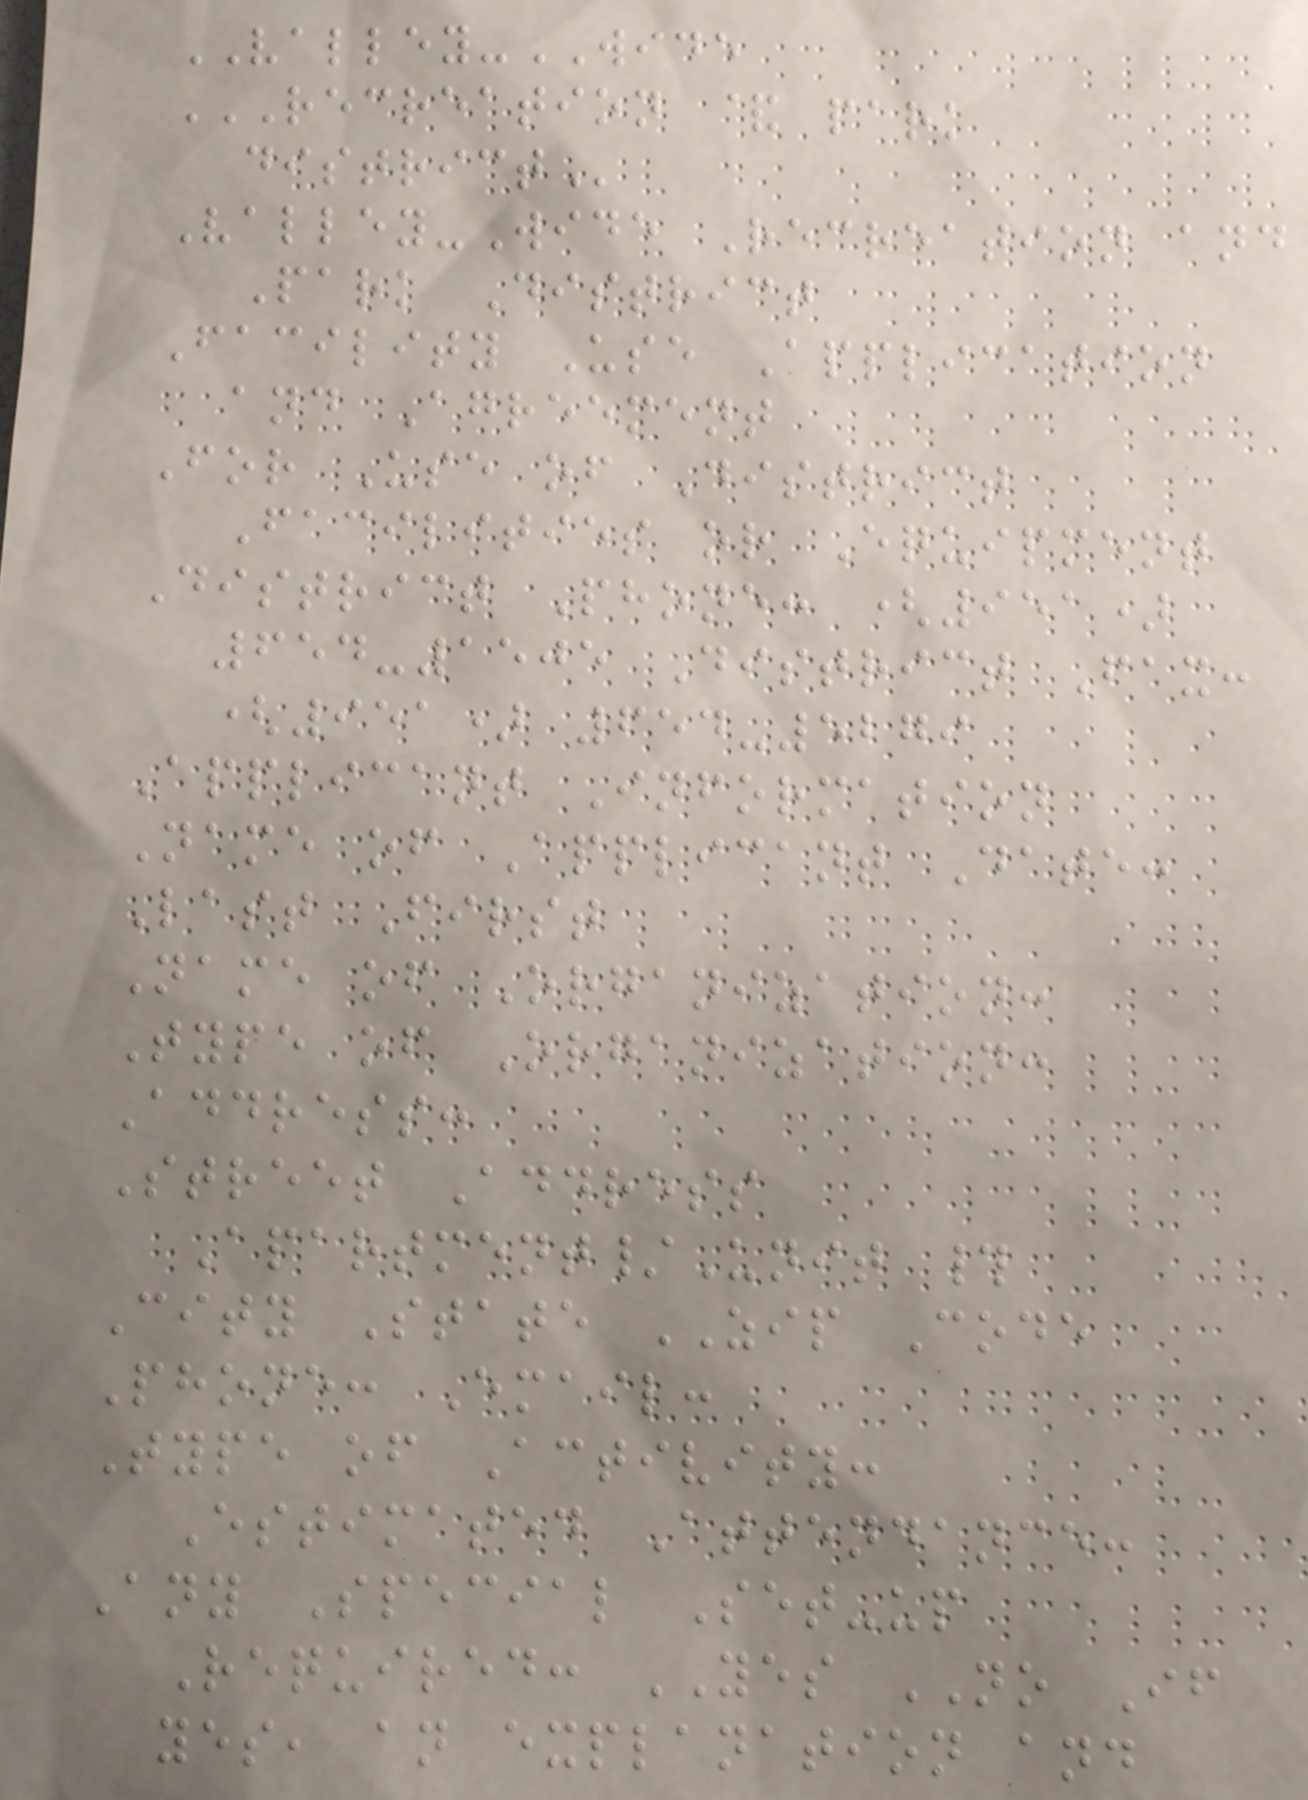VALLEY-WIDE
RECREATION & PARK
DISTRICT
Valley-Wide Recreation and
Park District
Facility Use Application
and Agreement
For Use of District
Facilities or Equipment
District Phone: (951)
654-1505 District Fax:
(951) 654-5279
Applicant Information
Name of Applicant Date:
Last First
Name of Organization:
Type of Organization:
Address:
Street Address
Apartment/Unit #
City State ZIP Code
Phone: Email:
Type of Activity:
Estimated Attendance:
Any Special Set-up
Required: YES NO If
yes, an explanation and
